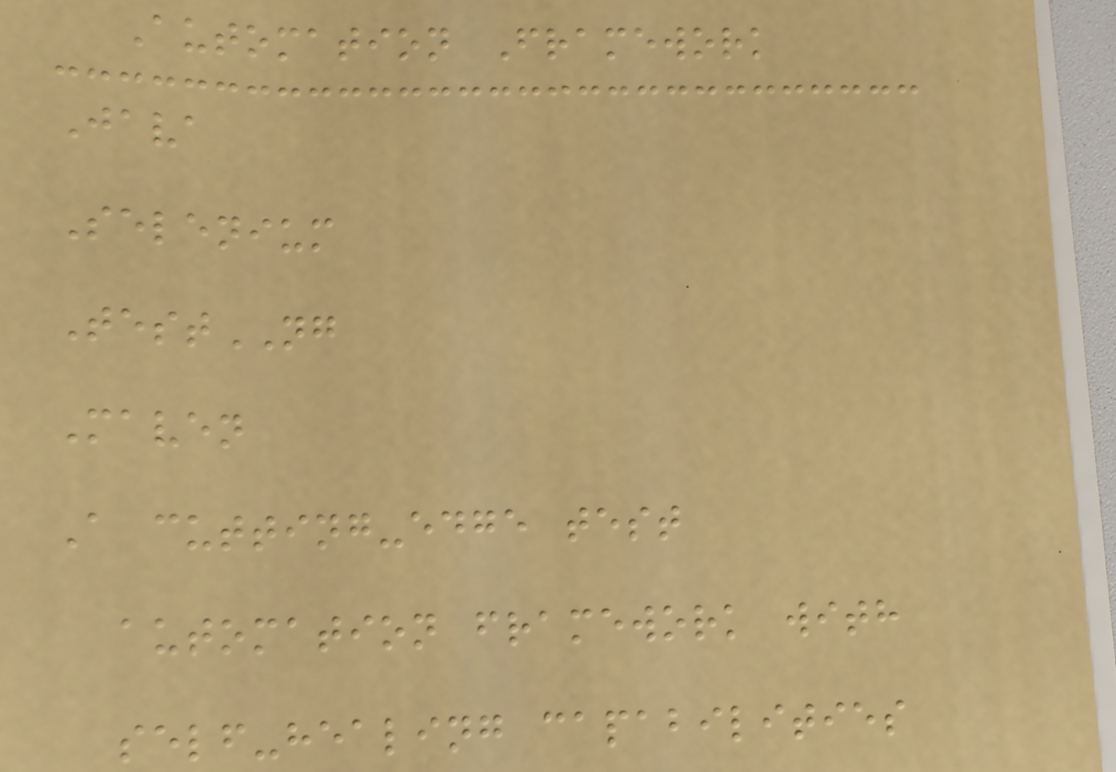Automation Framework
Java
Selenium
TestNG
Maven
A cutting-edge test
automation framework with
self-healing capabilities
